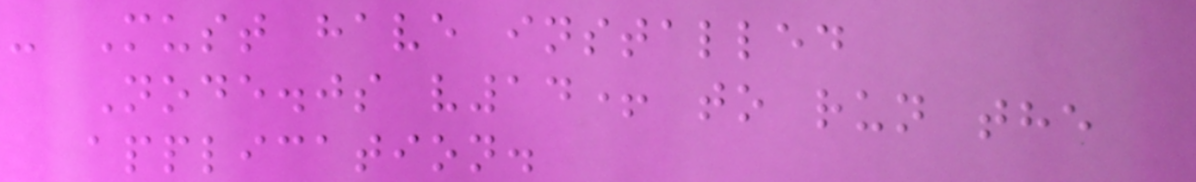- Must have installed
Node.js v14+ to run the
application.
